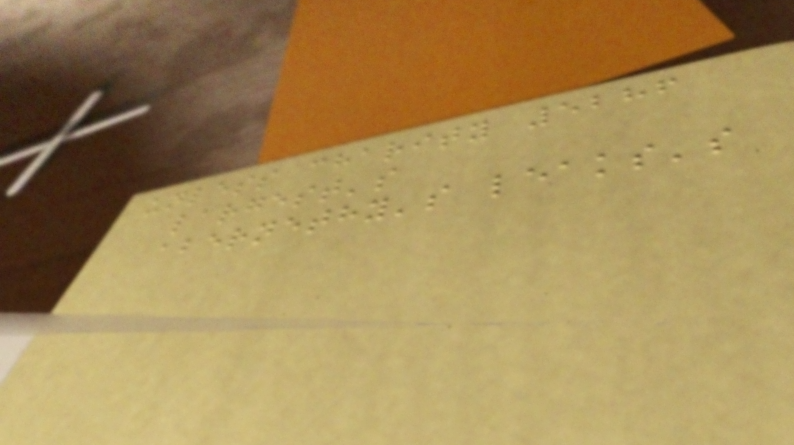unless charity 5286
largest's
abernethy's leaks's
